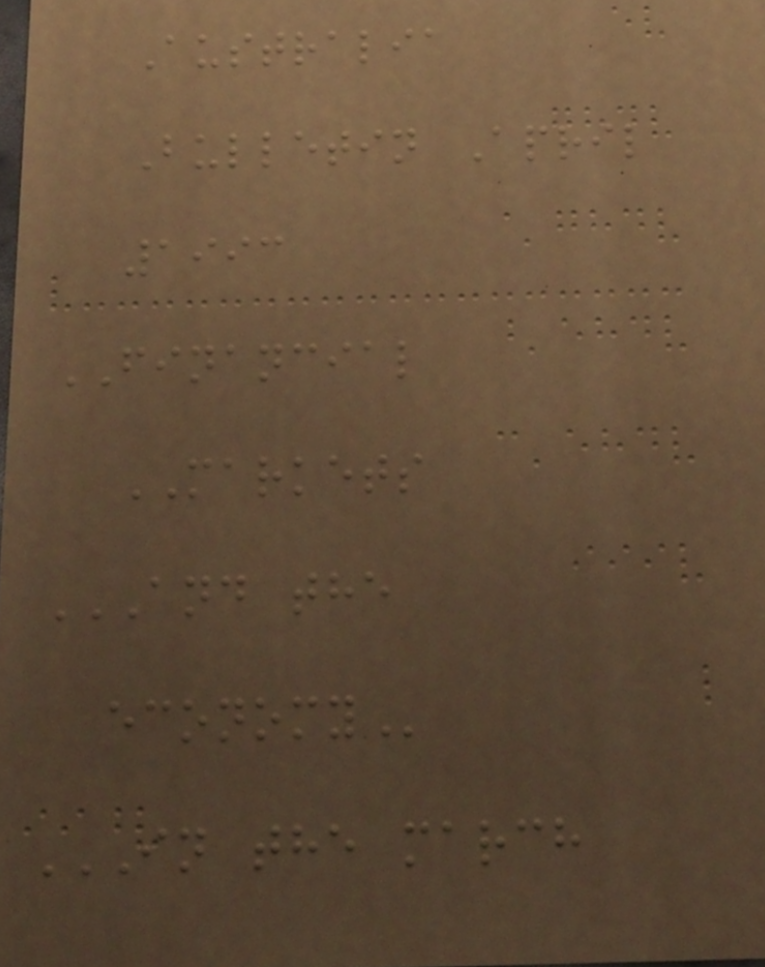Australia
Bulletin April
1993
FINANCIAL
MARKETS
AND THE
ECONOMY
IN THE MARCH
